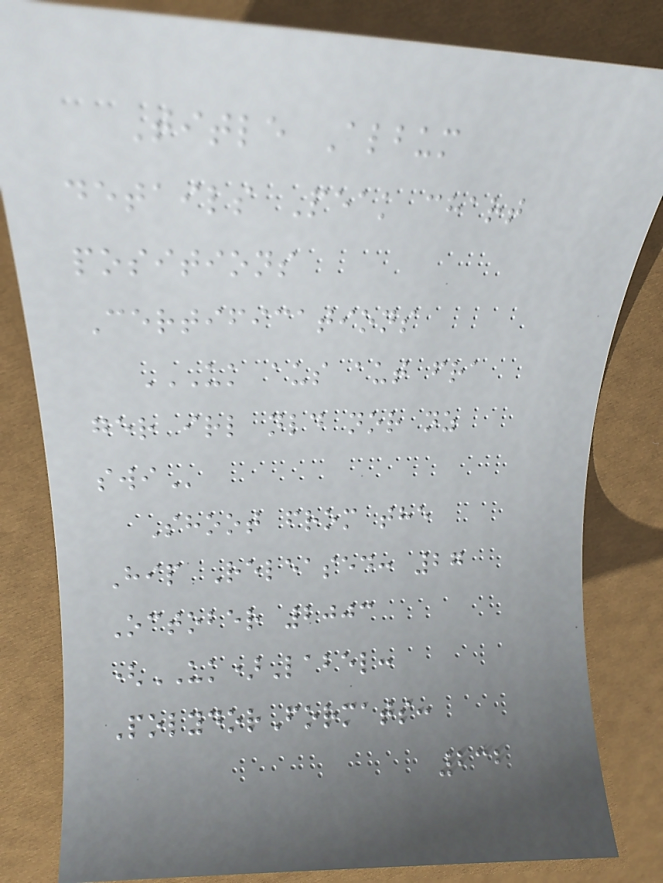Title Album
details Peak chart
positions
Certifications
UK AUS AUT FRA
GER IRL NLD NOR NZ
SWI
Shoot from the
Hip Released: 27
October 2003
(UK)Label:
PolydorFormats:
232
